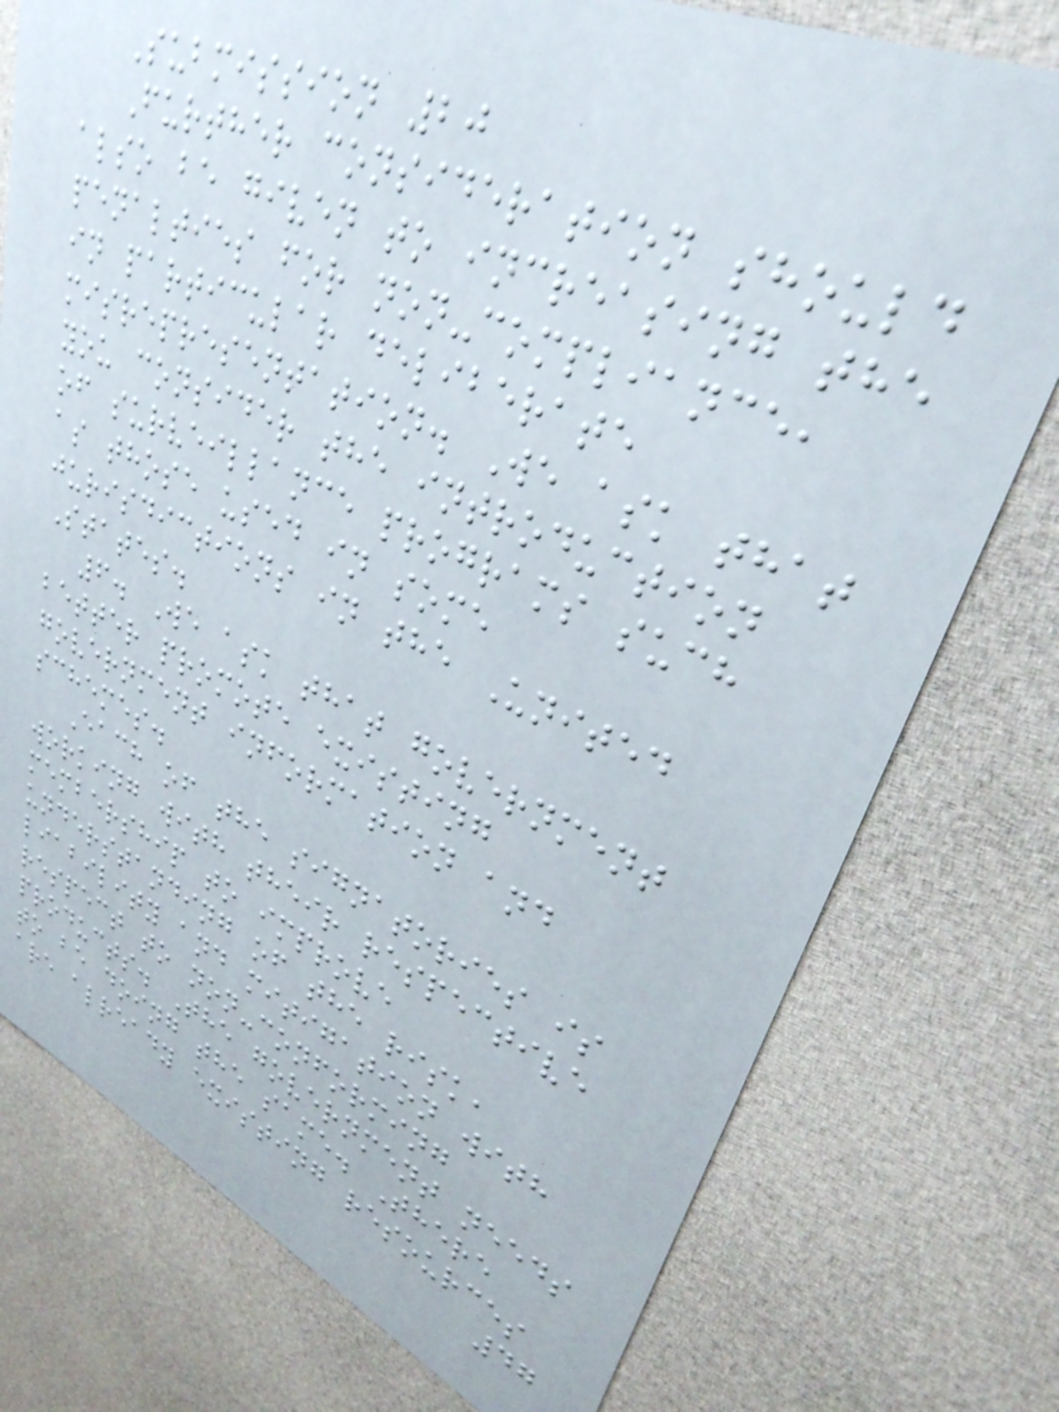Submission 20
Further consideration should
also be given to increasing the
penalties for non-compliance,
in particular deliberate
misrepresentation. We ask that
you consider the introduction
of surveillance programs such
as those used in some
jurisdictions in the United
States.
6. We ask that government
better promote existing
government information and
schemes.
Each of the signatories is
working with their respective
membership to improve
understanding of the risk,
liability and mitigation with
respect to non-conforming
products. The government needs
to be doing the same. There
are already existing resources
47
